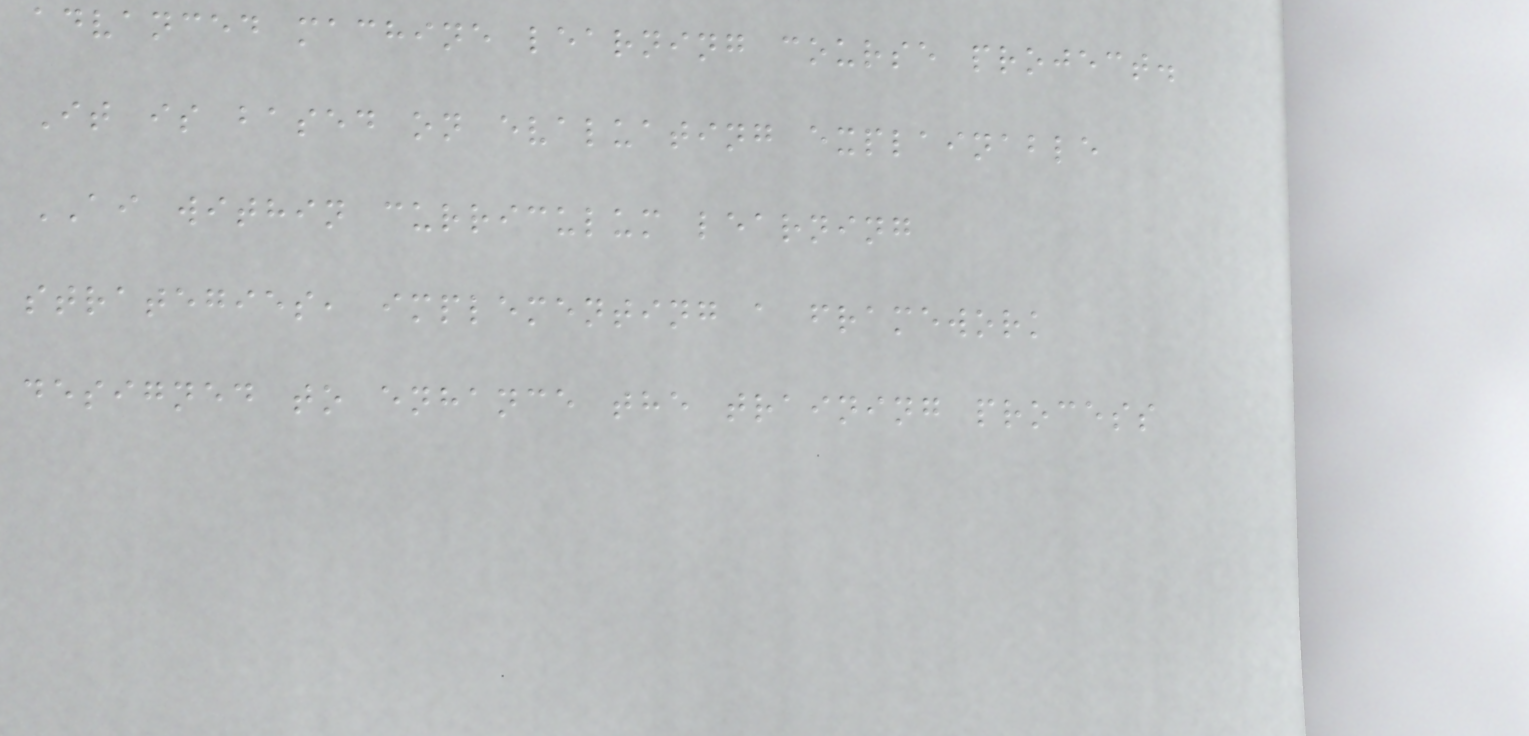advanced machine learning course project.
It is based on evaluating explainable
AI within curriculum learning
strategies, implementing a framework
designed to enhance the training process
